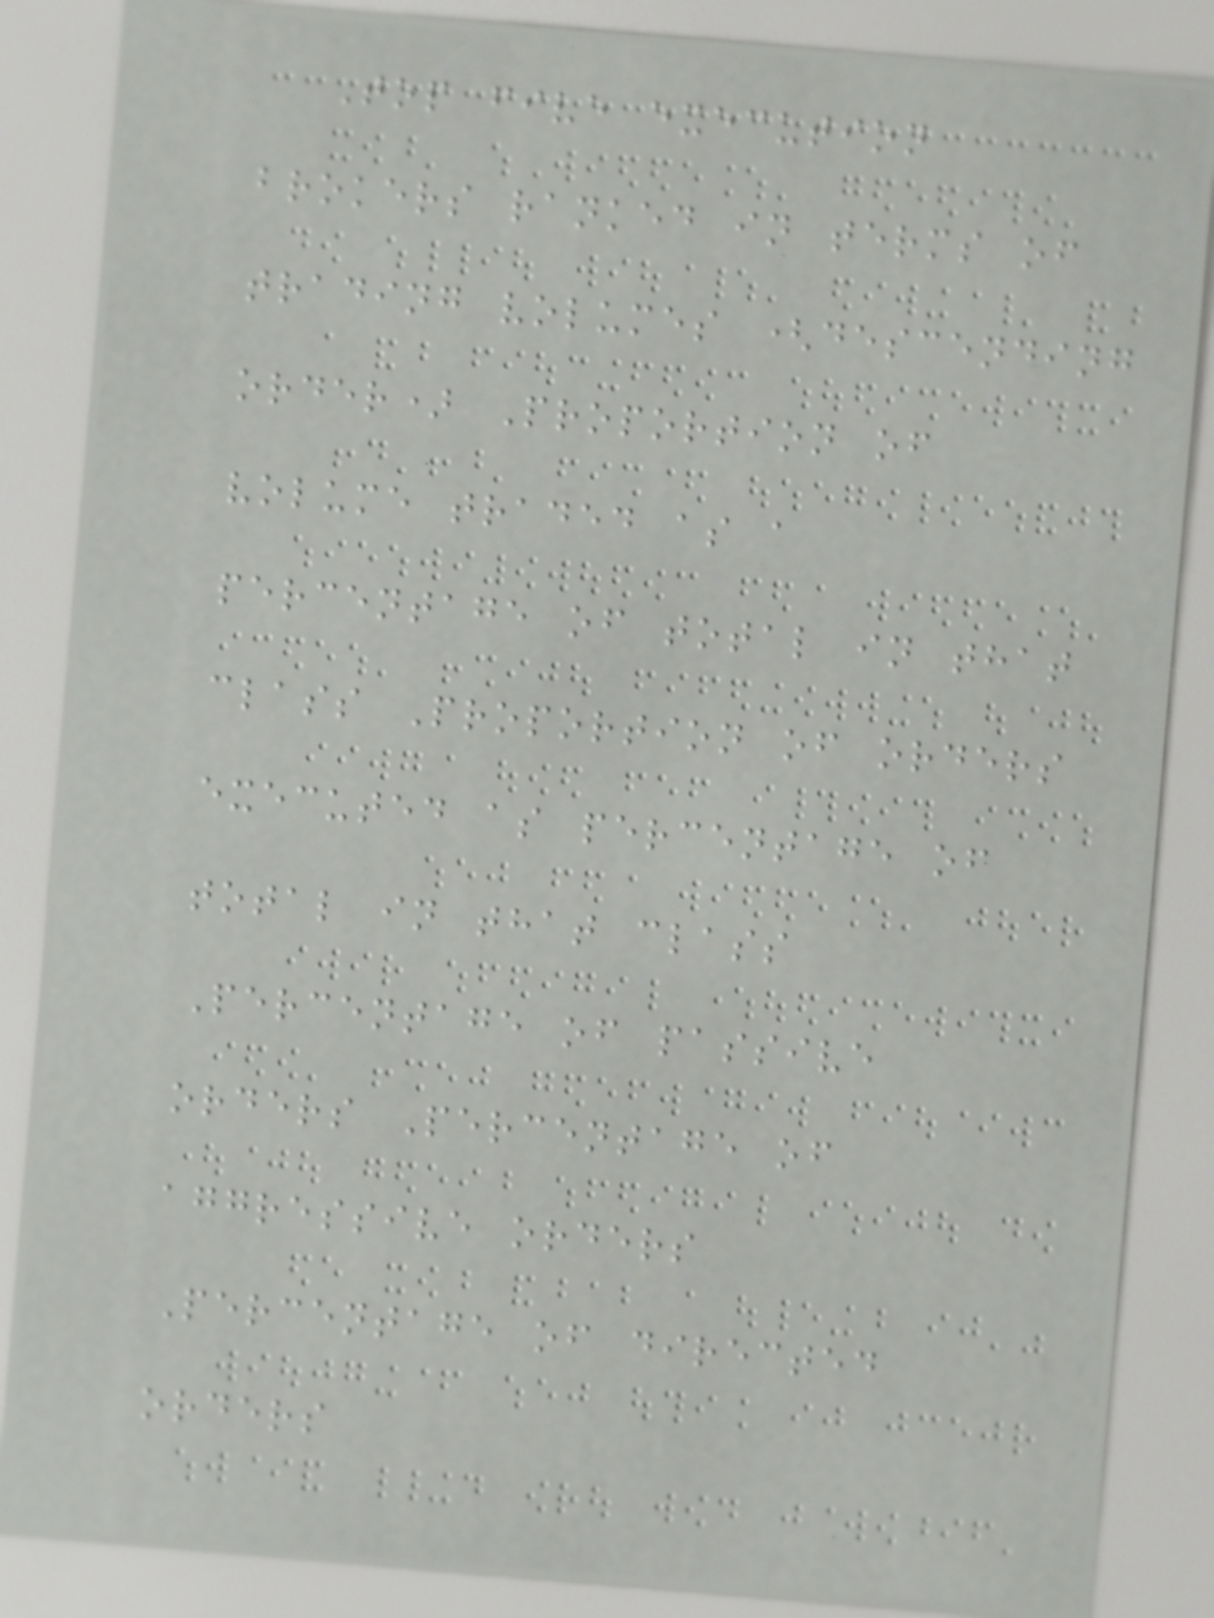Top five execution
brokers ranked in terms of
trading volumes (descending
order) Proportion of
volume traded as a
percentage of total in that
class Proportion of orders
executed as percentage of
total in that class
Percentage of passive
orders Percentage of
aggressive orders
Percentage of directed
orders
